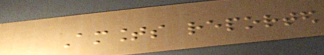Amounts reported
